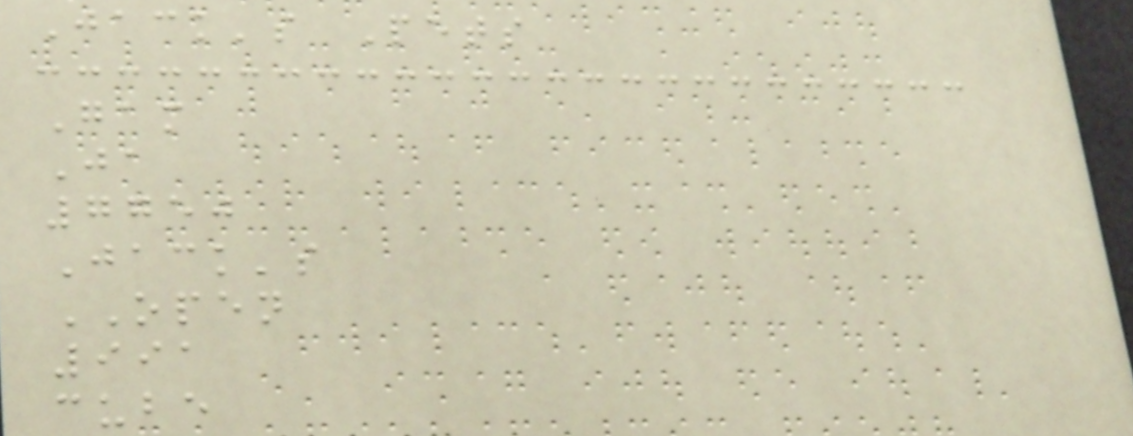Jack's Pets
Gam
Ja
7750
Jack's
OPEN
991
cube
